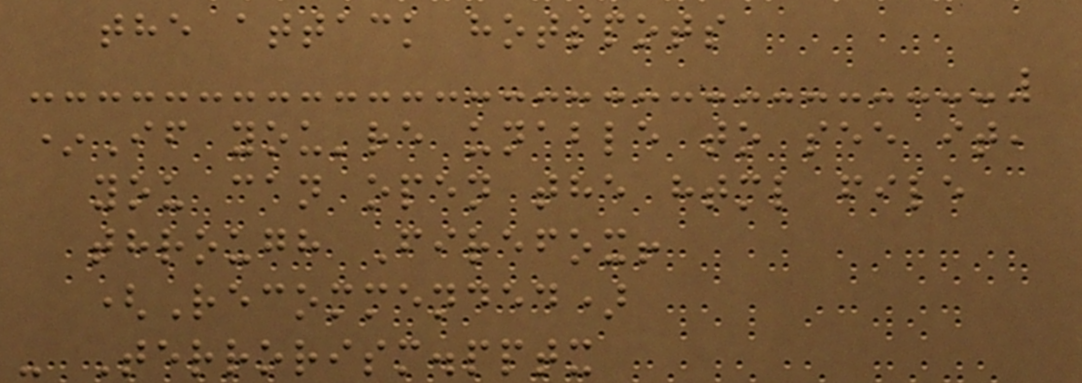the attack hotspots
*If you're unable to see it,
you can open the html file
through Firefox!
(Recommended)
- Terrorism.pptx
